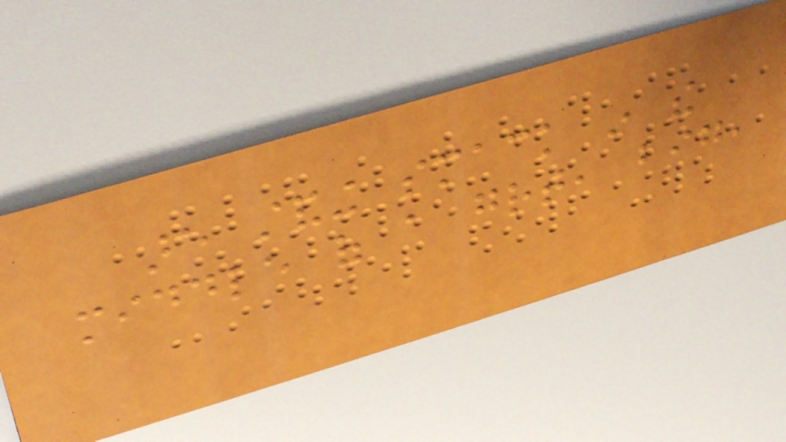are standing smack in the
middle of a great, big,
